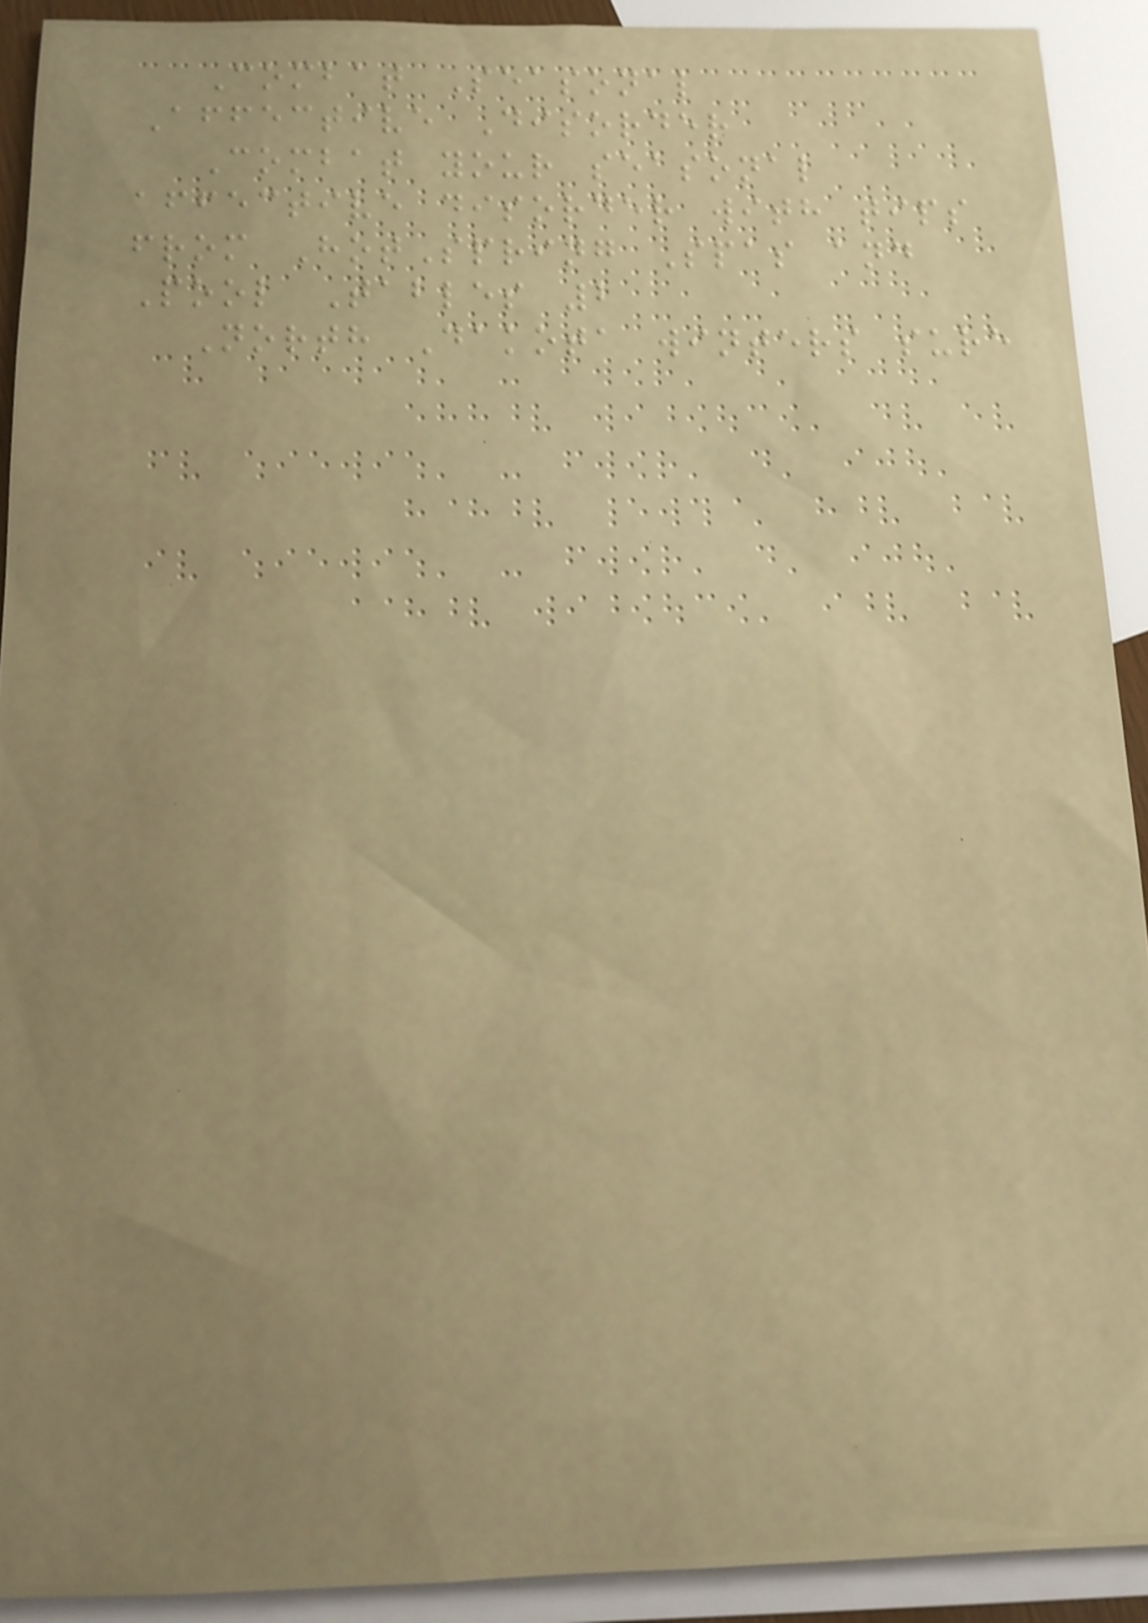Combat Seasonal
Affective Disorder
Combat your seasonal
affective disorder with tips
from HotSpring Spas and
Pool Tables 2
North Dakota winters sure
